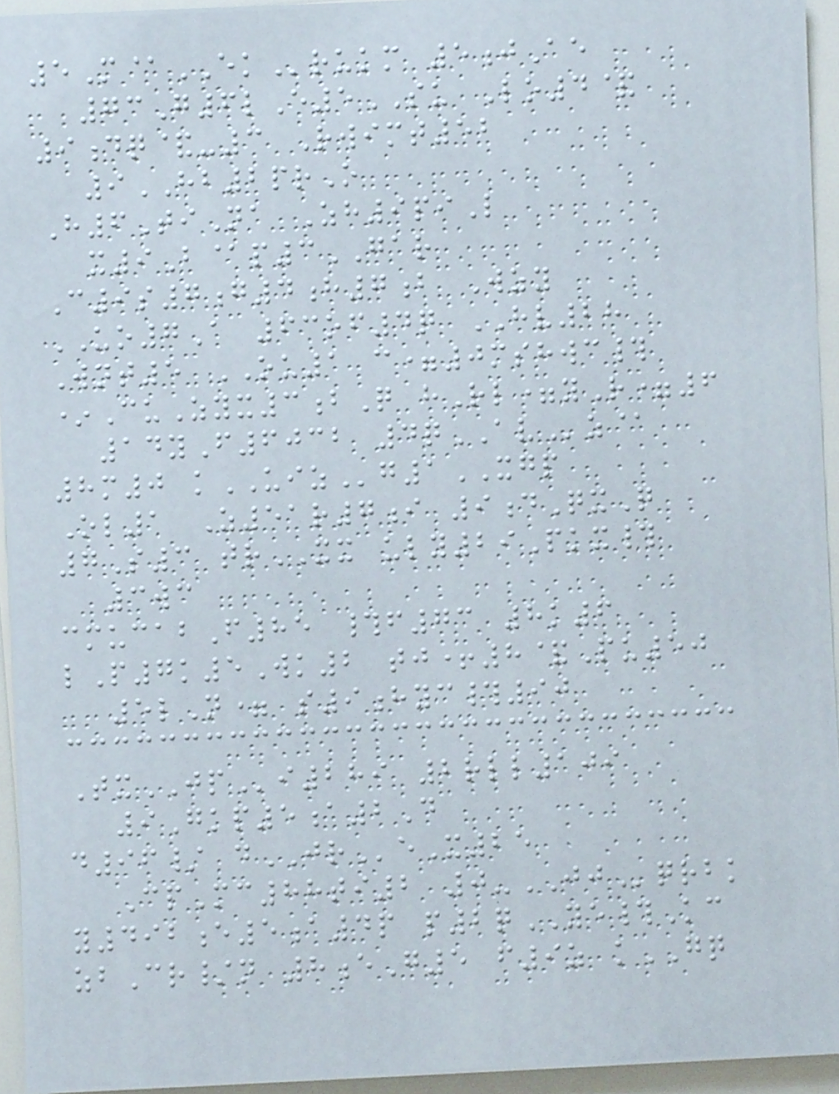5M@EKrukm 5jAe
73G6lE5SU Lo4&
9dq&-3 Rwimt52
9HB2prO
H6TiNa Zh9piL
x9B@p3GAR
C9s7g4h7b Wzy
UO7A 63of4q HV28
Wnt5 OU1 c=0mshwc#
*CuZyx3bQ hRl=yR=6
14yF6032 4qAVz@
8m0 kUIZg1XGP
Ol1 Z51r7i 9dQxQ
7S3 trXX uly29Pkx#
3wc
cmucabF85 #f73 8k6
lP7k5Wk2 tj+8&Pu50
5lN= s9hyc#90
TxJPi289 2rll109
9Gkp5a2D
d96/ dJReX25
CpMc88ti2 0-JJqrbk
y492e5a4p p2qYE#Kc
zbCr/n 8eG5 f9z kGQ
